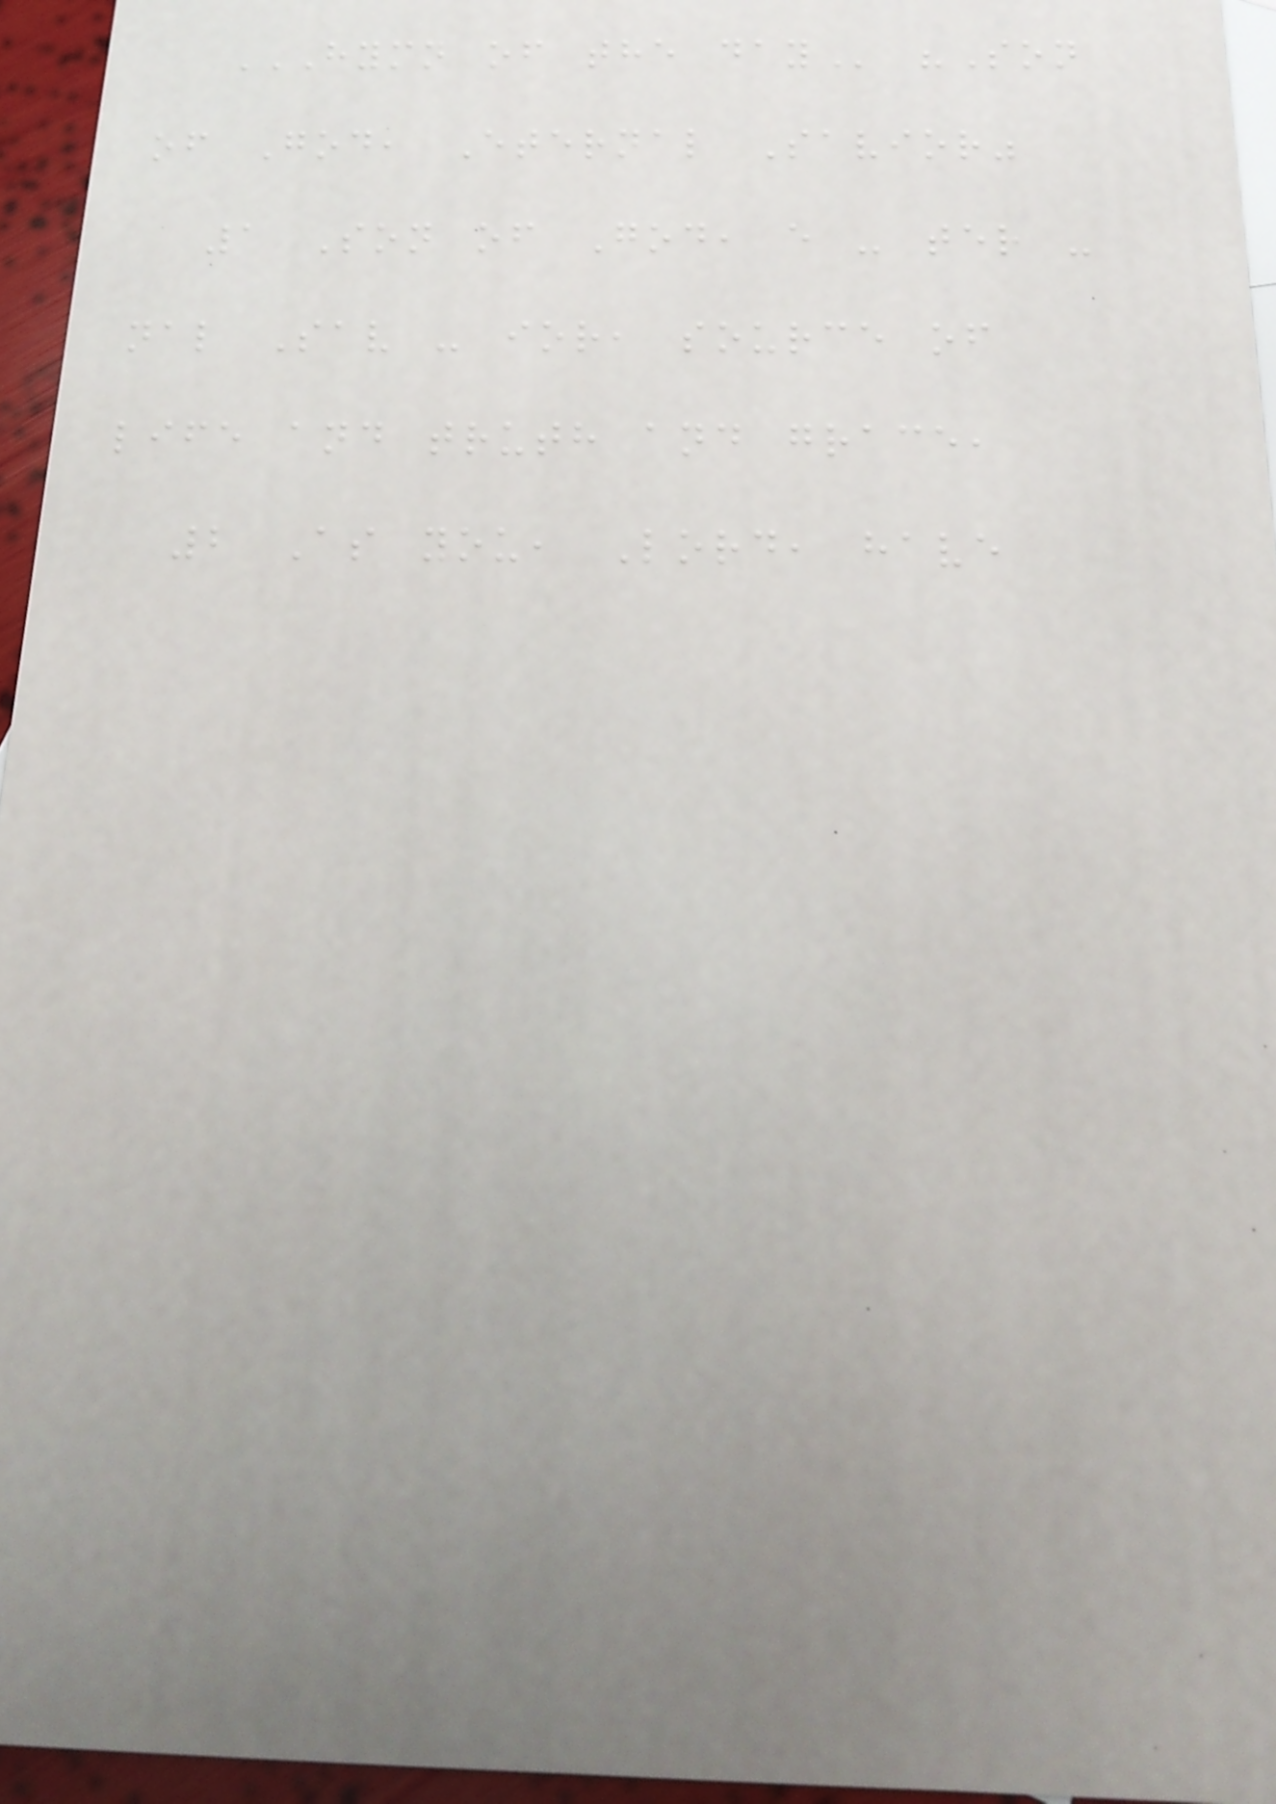HYMN OF THE DAY "Son
of God, Eternal Savior"
1 Son of God, e - ter -
nal Sav - ior, source of
life and truth and grace,
2 As you, Lord, have
